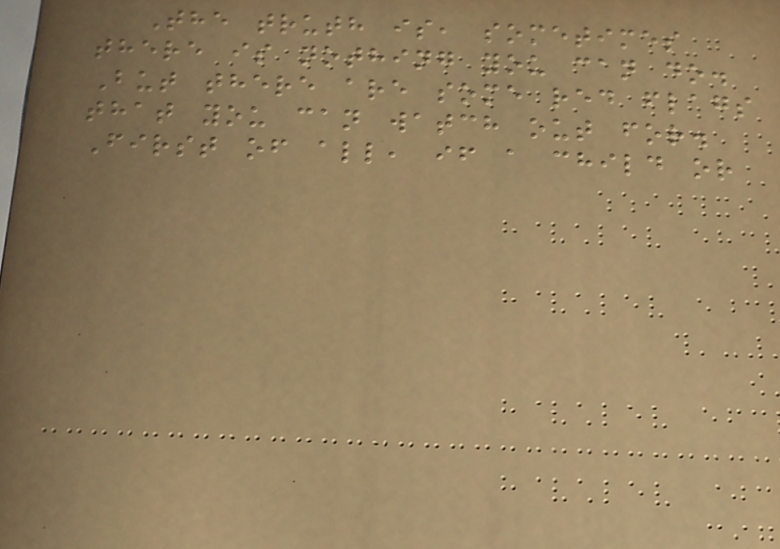The truth is, sometimes
there is nothing you can do.
But there are some red flags
that you can watch out for.
First of all, if a child or
